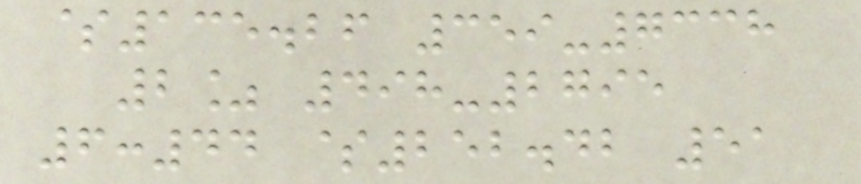$135.26 359-7338
2% 498-2795
6:44 $252.42 51
